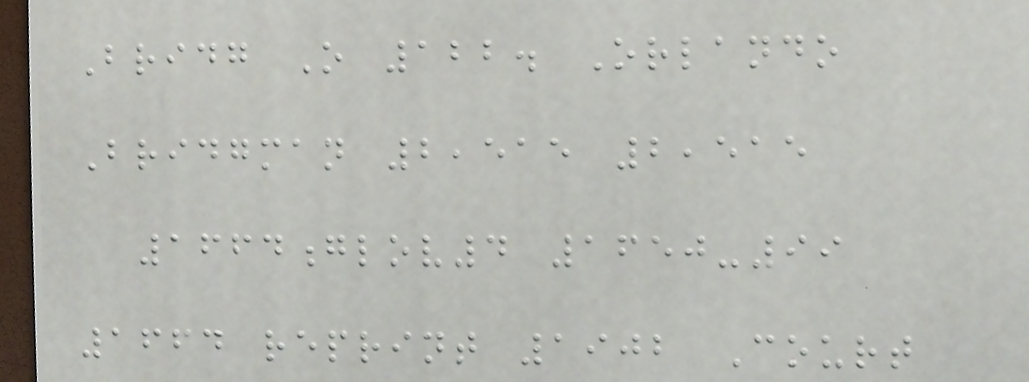Bridg O 122. Orlando
Bridgman 2,515 2,515
1664glov4 1650-99
1664 reprint 1902 Court
